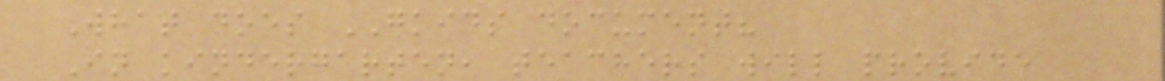What does GKIDS document?
In kindergarten, teachers will provide
